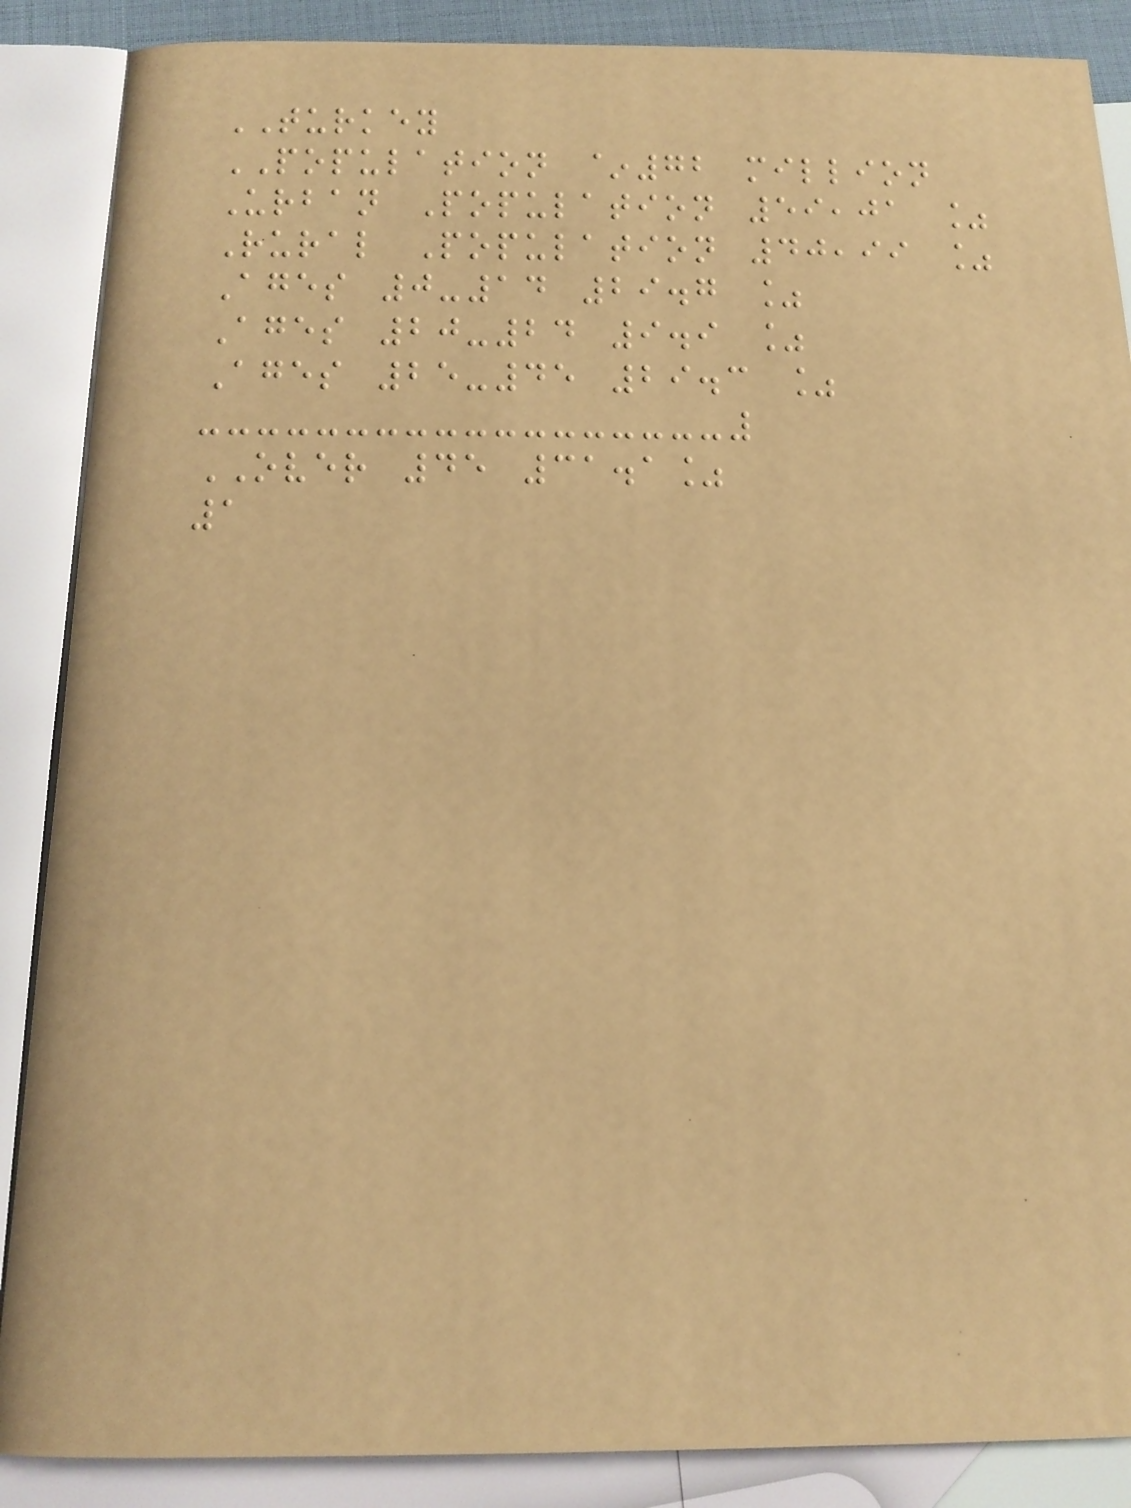TURKEY
POPULATION ~72 million
Urban Population 59,01 %
Rural Population 40,99 %
Ages 0-14 29.7 %
Ages 20-24 9.9 %
Ages 25-45 29.3 %
OVER 45 31.1%
1
